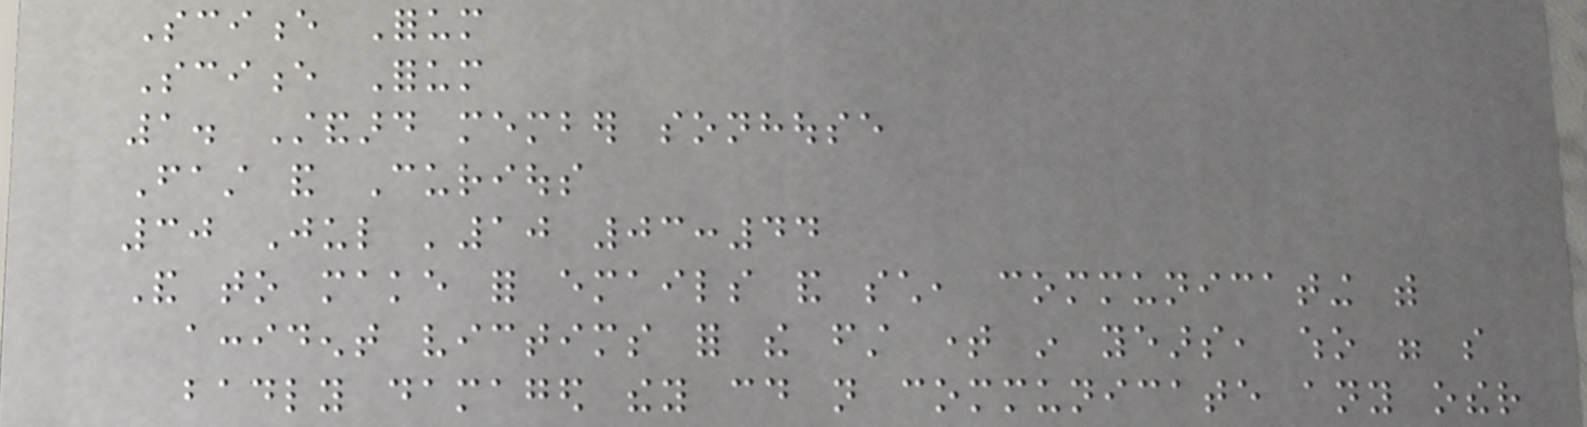Science Forum
Science Forum
1. Standard member sonhouse
Fast and Curious
30 Jul '10 03:44
And to make for emails and such, communicating with
accident victims for the first time in years, who were so
badly damaged they could not communicate any other
